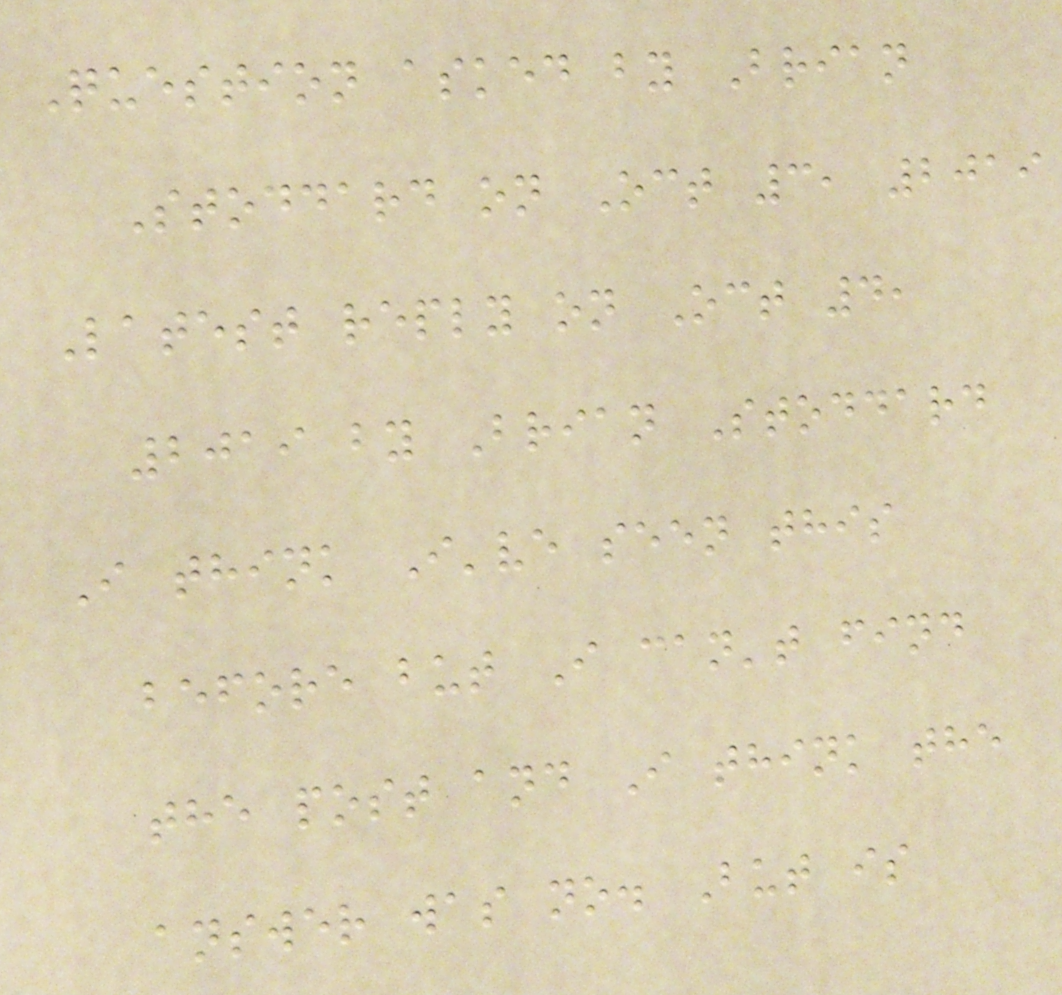Question asked by Brian
Stoddard on Oct 3, 2019
Latest reply on Oct 4,
2019 by Brian Stoddard
I think I've seen this
before but I can't find
the post and I think the
answer was no. But is
